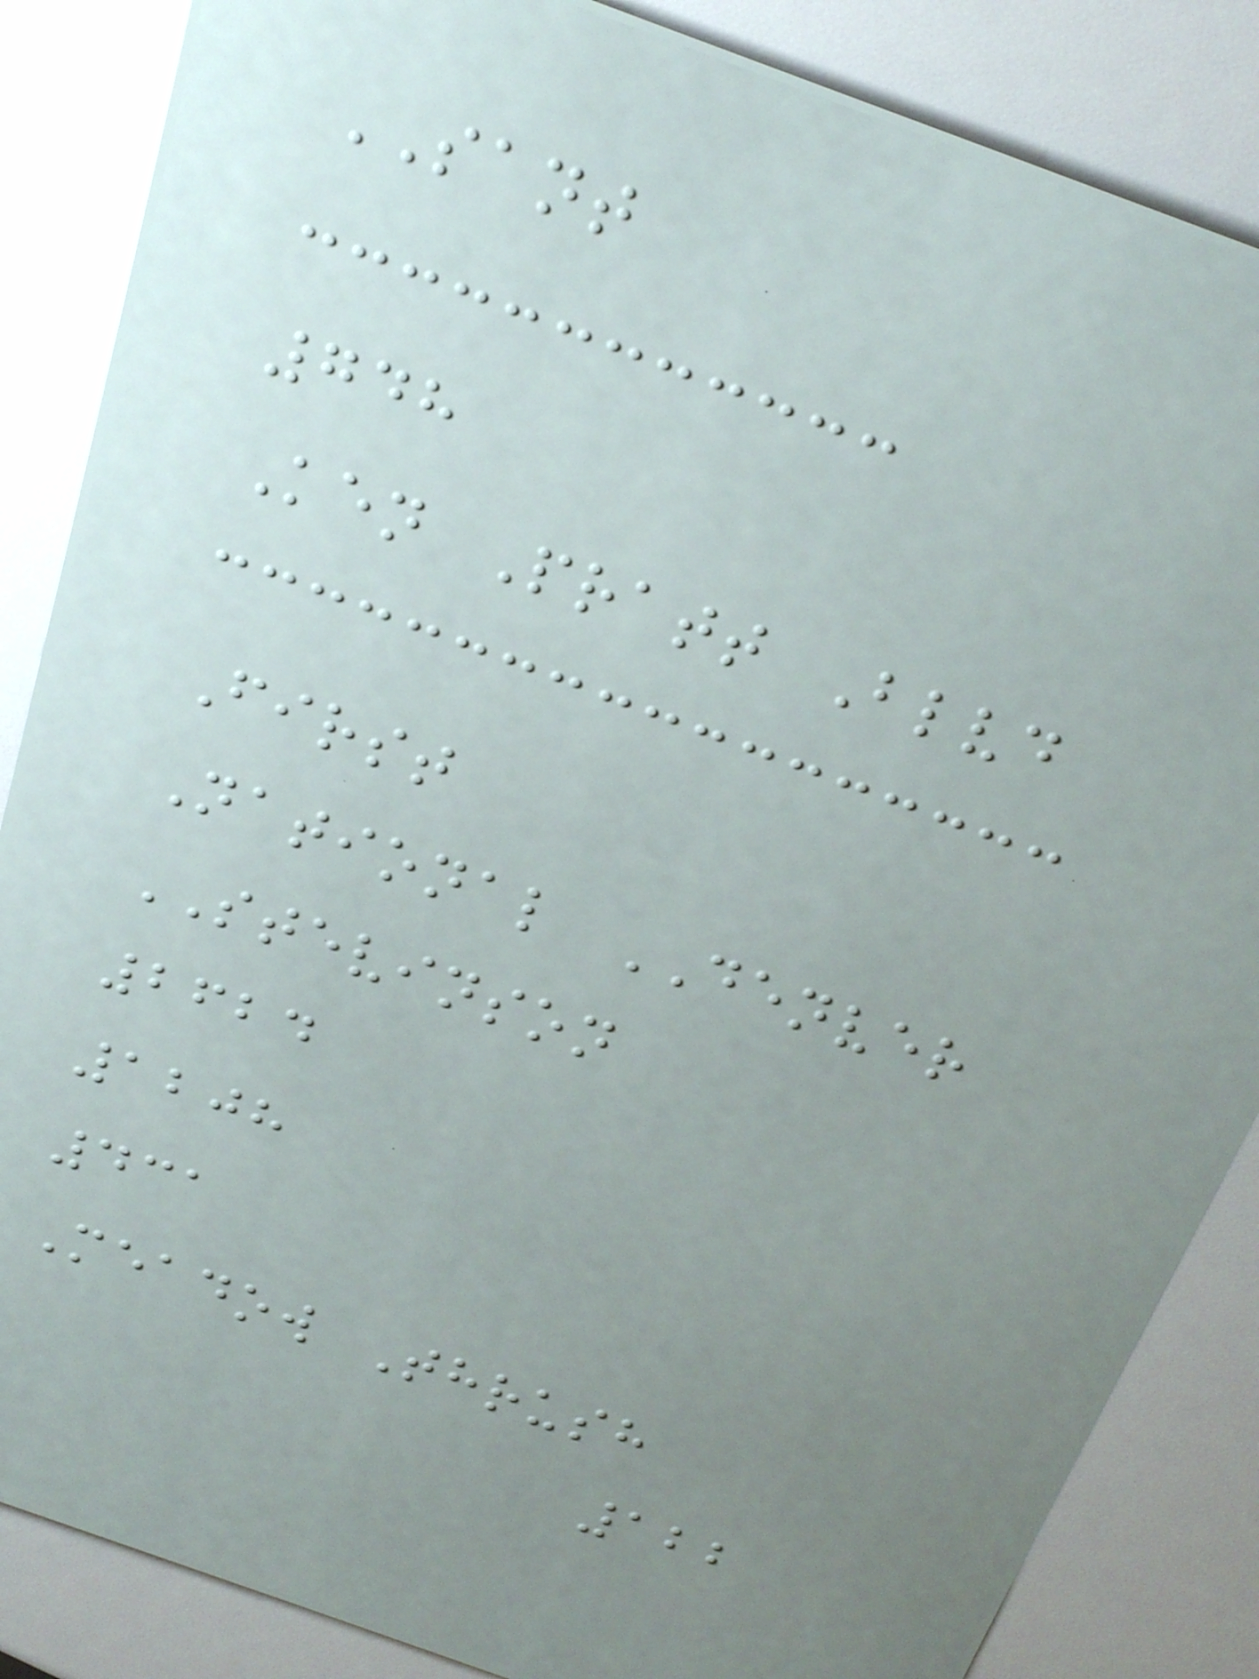SANT
748
Ken Pratt Blvd
First
National DENVER
STEVINSON
2624
1208
431
Meadow Thrush
122
